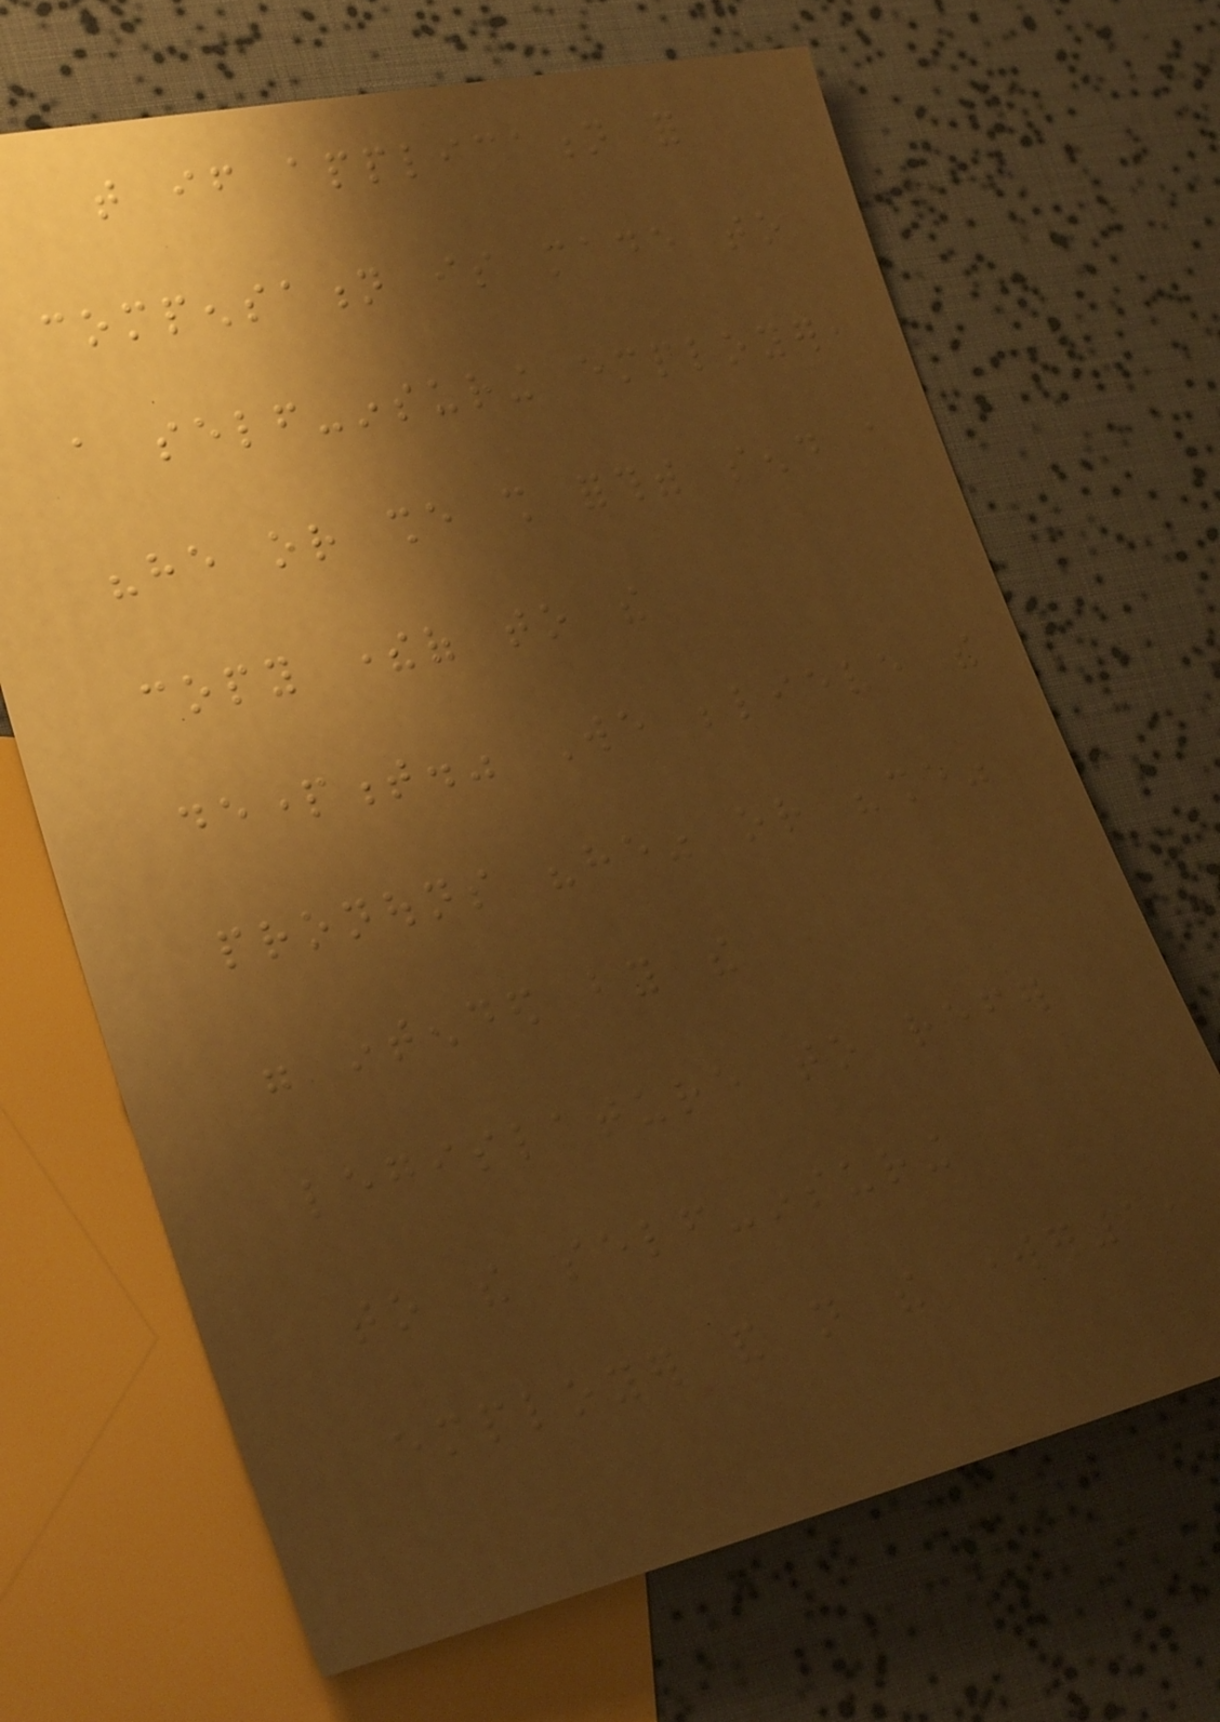that if application for
compensation is made to
a self-insuring employer,
"he or she shall forthwith send a
copy thereof to the
department." We believe the
pronouns "he" or "she"
were intended by the
legislature to refer
to the self-insuring
employer and not the worker1,
